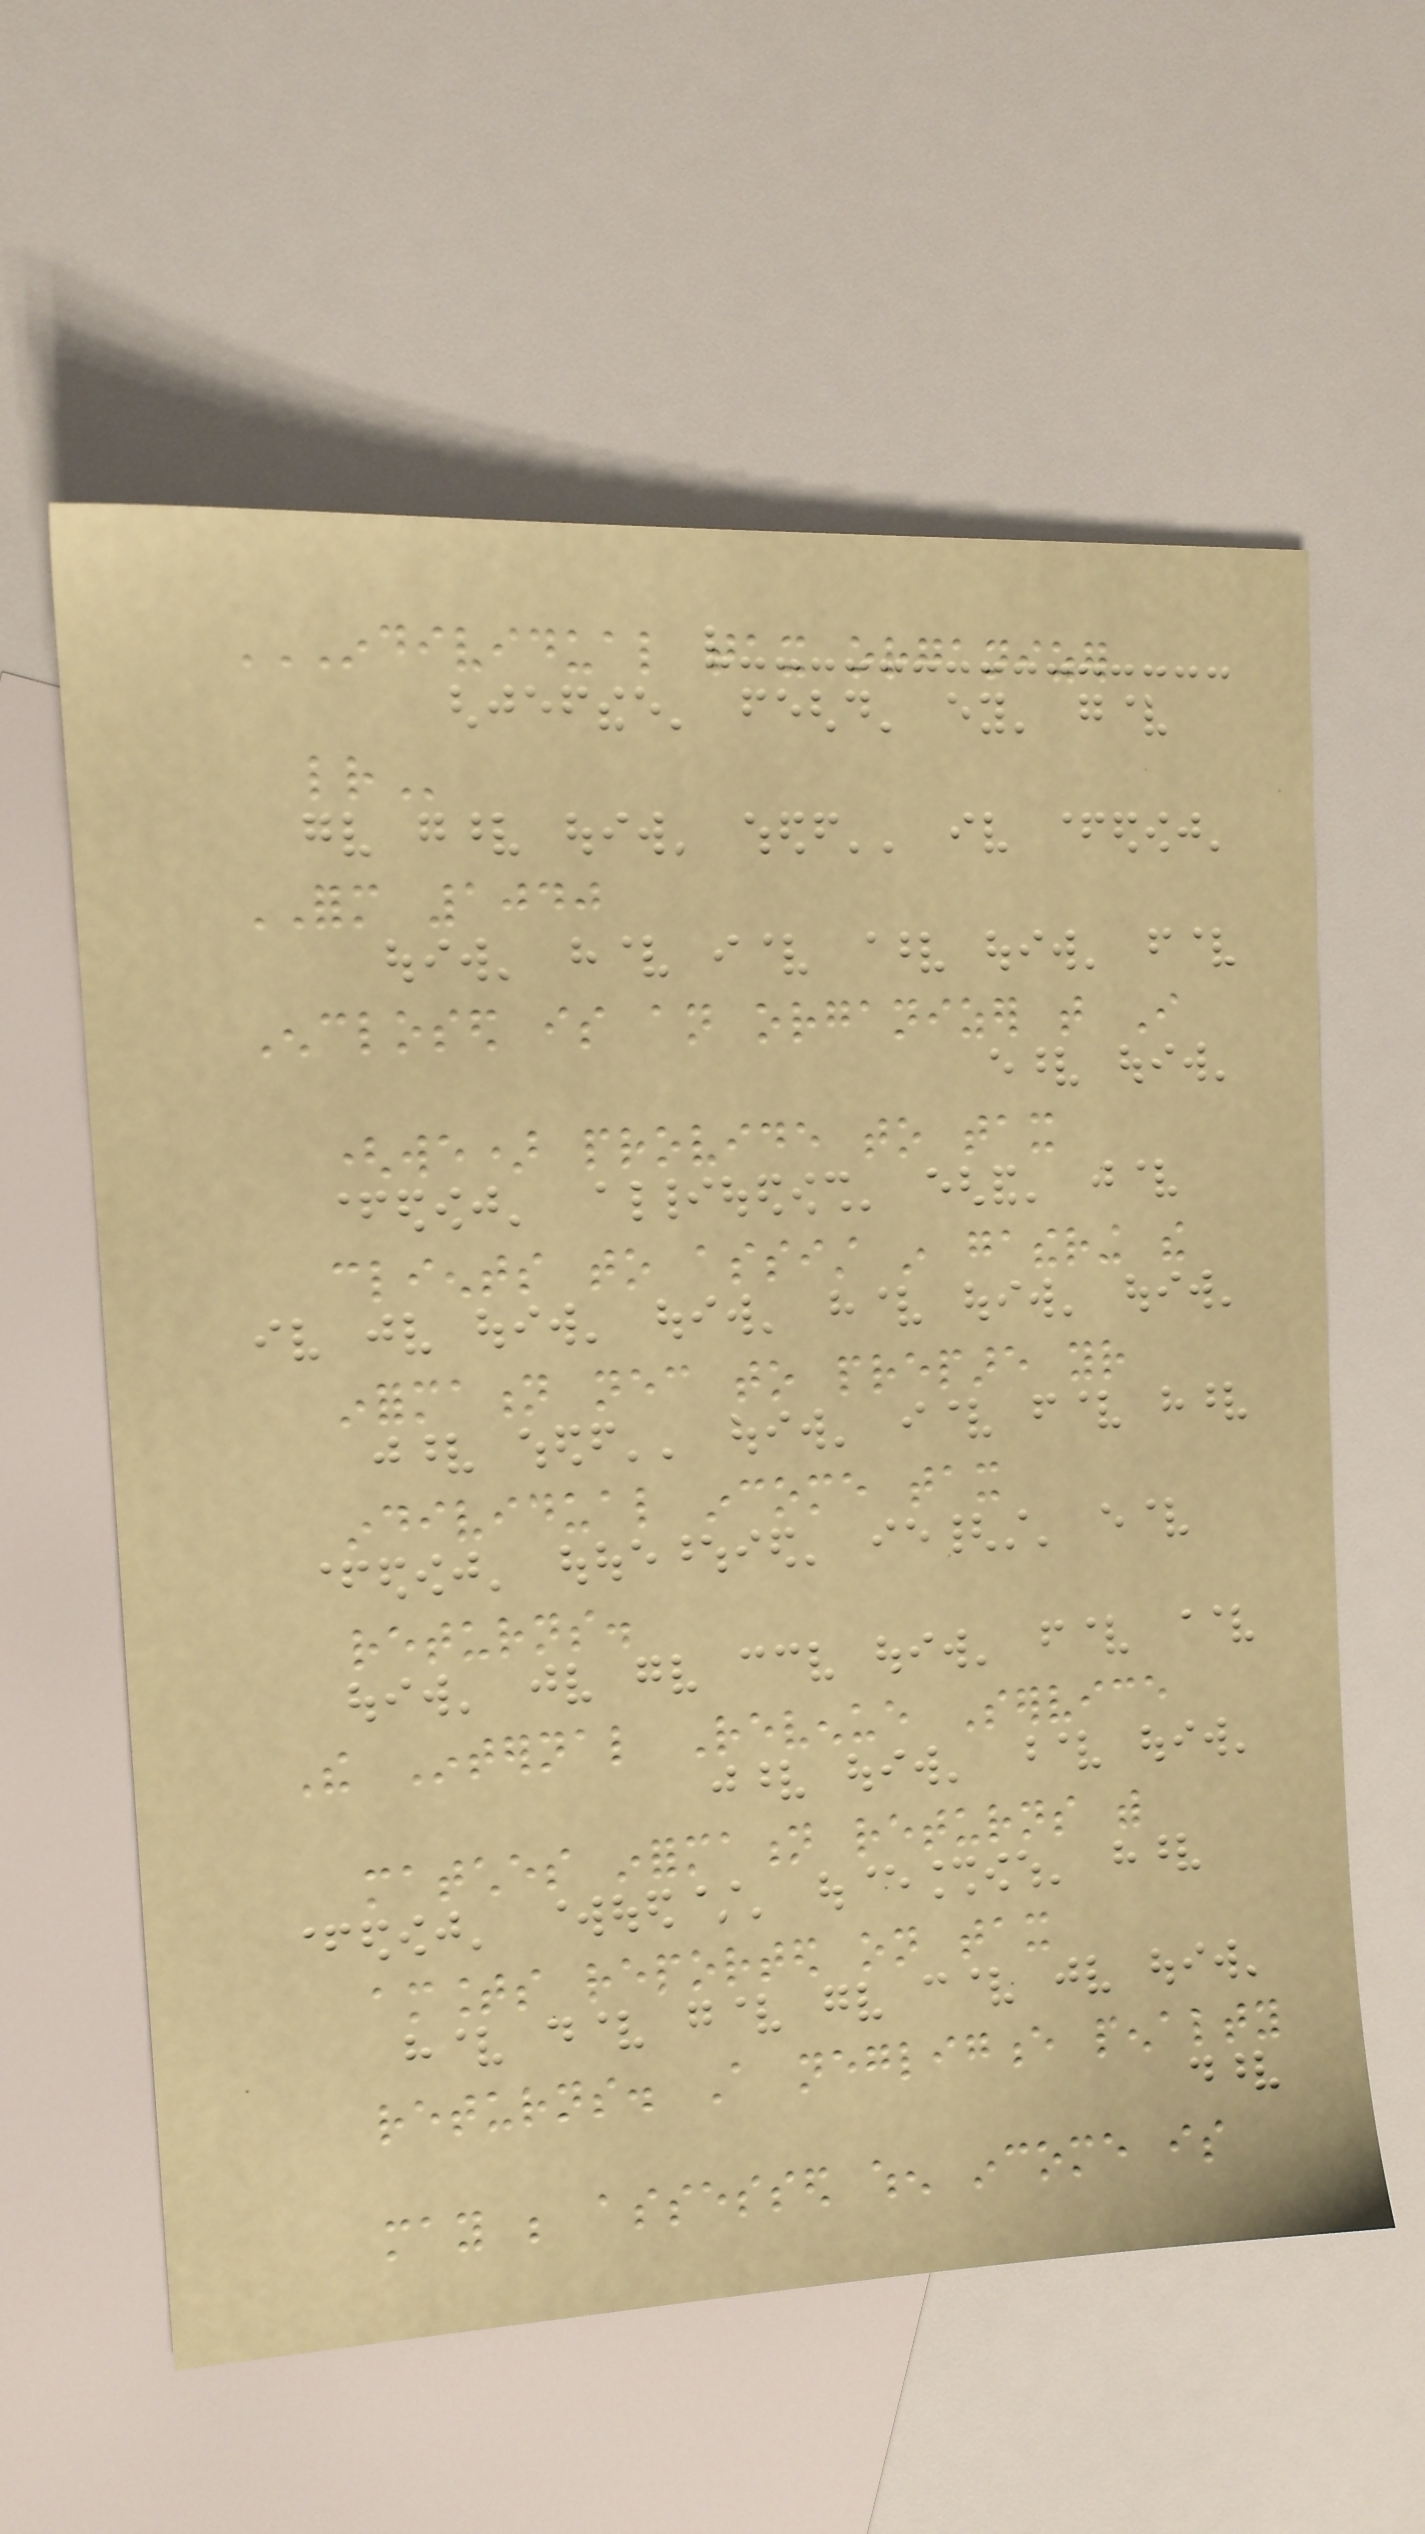INDIVIDUAL TAX ORGANIZER
LETTER
FORM 1040
Enclosed is an organizer that I
(we) provide to tax
clients to assist in gathering the
information necessary to prepare your
individual income tax
returns.
The Internal Revenue Service
matches information returns with
amounts reported on tax
returns. A negligence penalty
may be assessed when income is
